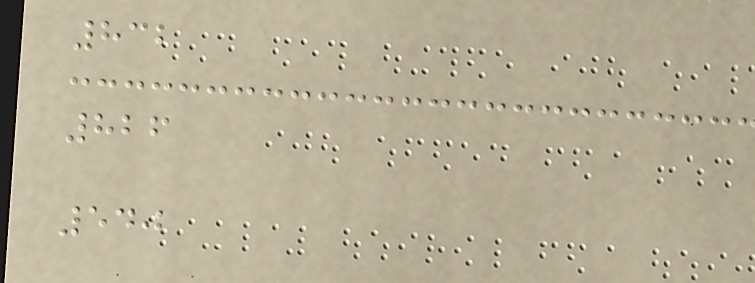832
826
540
